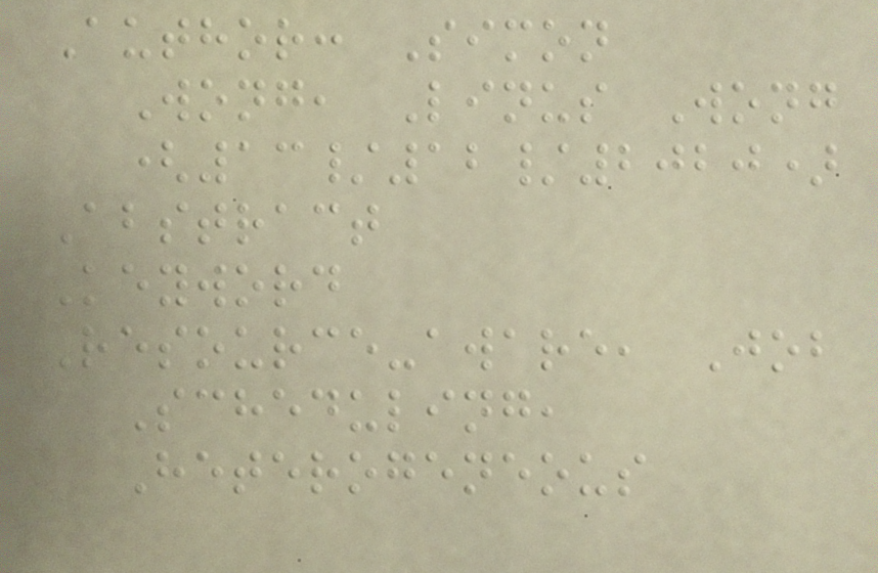Author: Simon
Wong, Linus Wong
(13/12/2020)
Abstract
Keyword
Resource-aware, Job
Scheduling,
Heterogeneous
